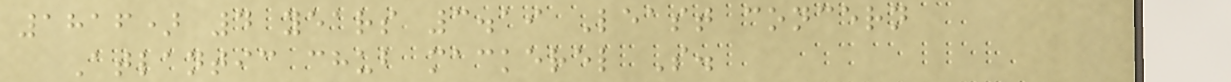1816) 4 years 3.19 Least concern
Atlantic chub mackerel S.
